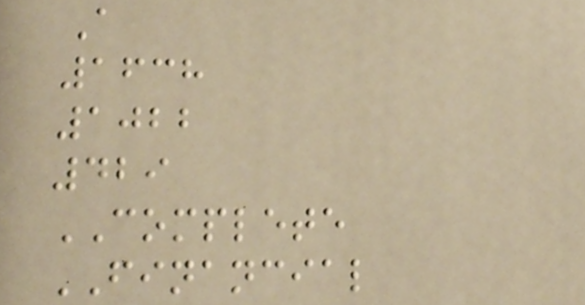A
1638
1022
429
COMPLETE
FINANCIAL
